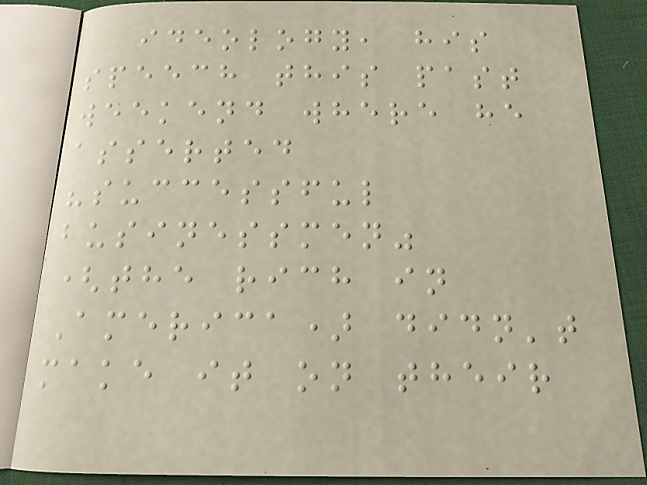ideology, his
speech this past
weekend where he
asserted
"successful
businessmen"
(the rich in
America) didn't
make it on their
